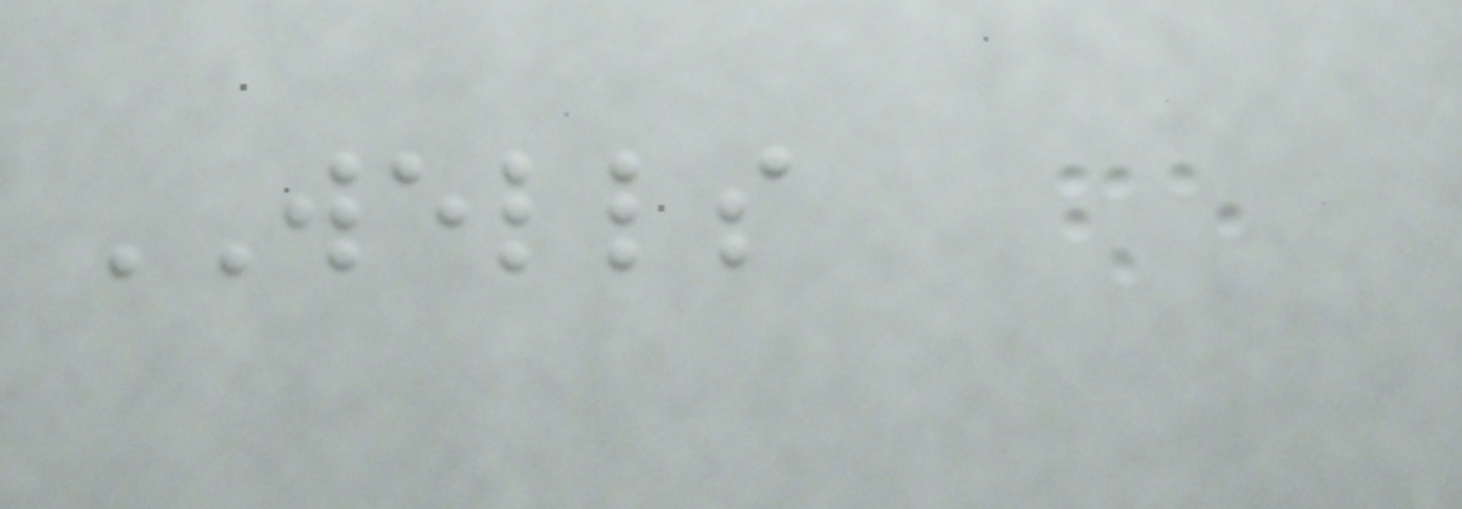WELLS
